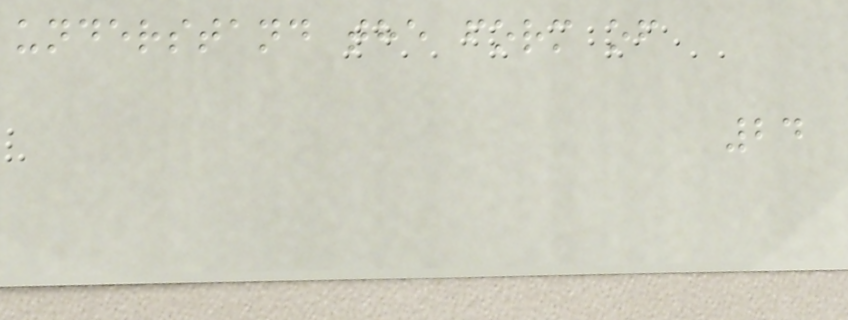understand the form of
24
